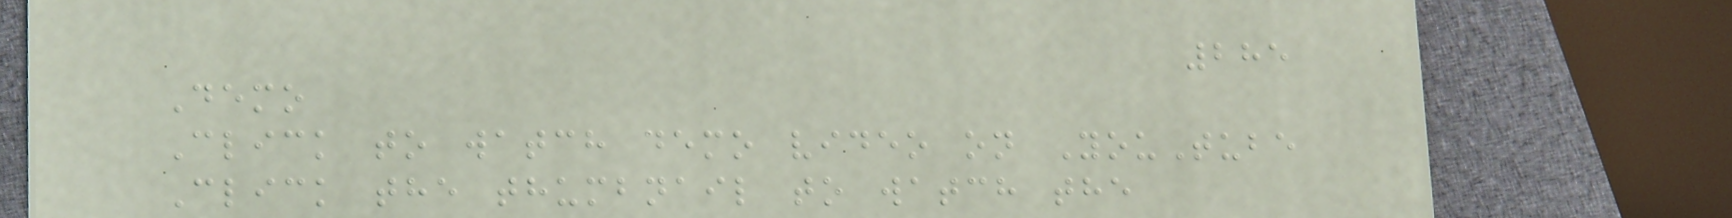285
Demo
Click to watch demo video on YouTube
Click the thumbnail to watch the
